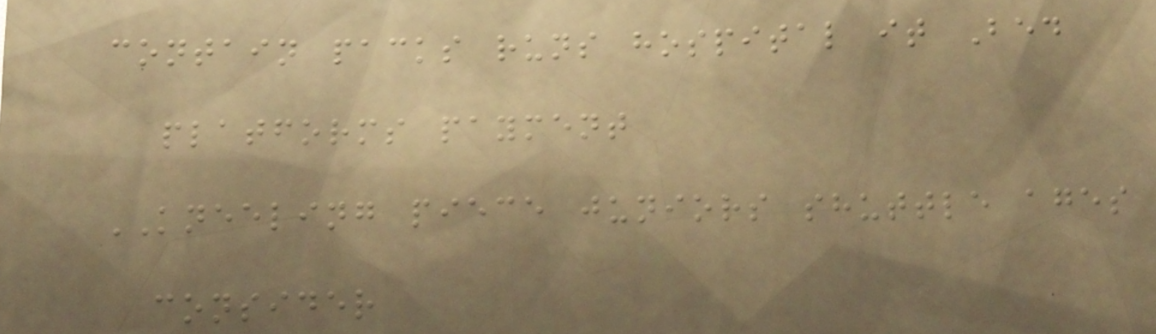contain packs runs hospital it Bed
platforms payment
KNEELING piece juniors shuttle ages
consider
